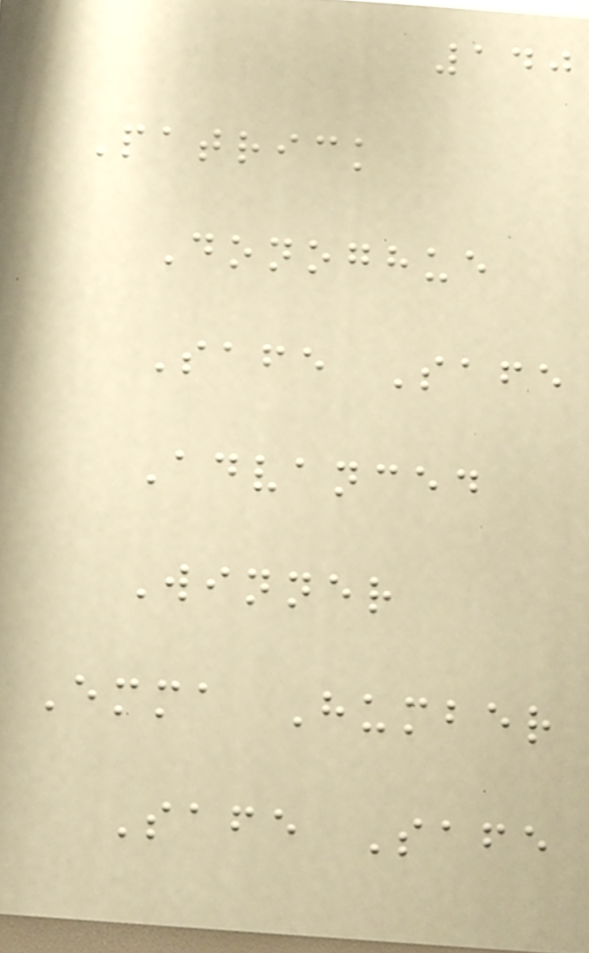140
Patrick
Donoghue
Safe Safe
Advanced
Winner
Emma Humber
Safe Safe
